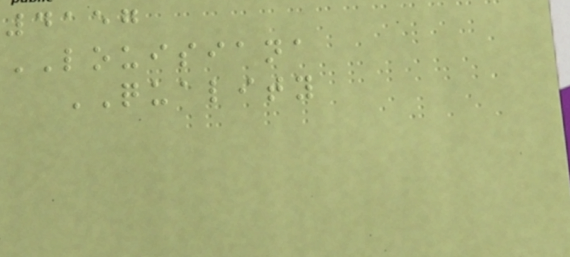4157
LOUISIANA
QUALITY
